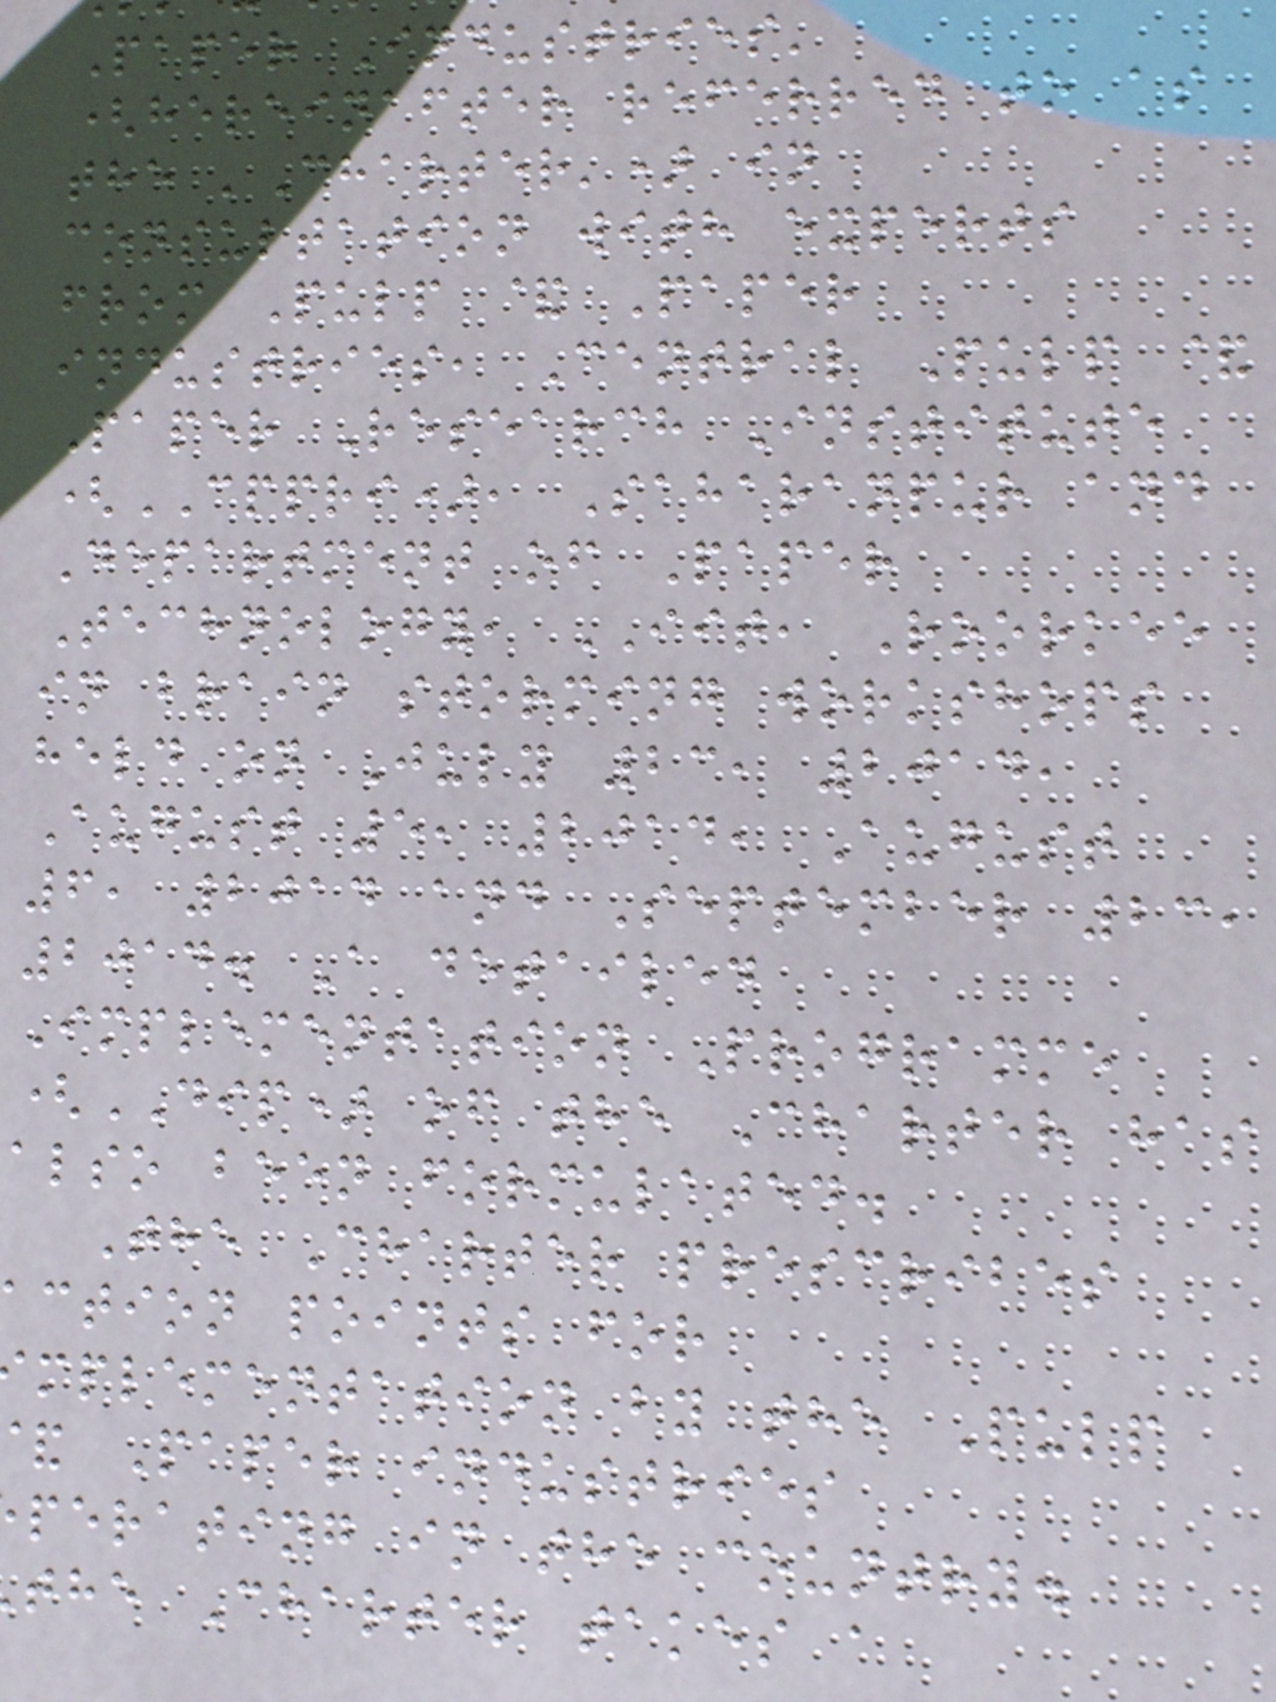Paper Industries'
(hereinafter referred to as
the 'Charter') in
consultation with experts
from Pulp & Paper
industries, Central Pulp &
Paper Research Institute
(CPPRI), Saharanpur and
Department of Paper
Technology, IIT, Roorkee
in brain storming workshops
held on July 23, 2014,
August 5, 2014, August
6, 2014 and September 23,
2014. A detailed
Implementation Programme
(DIP) of the Charter has
also been formulated.
The Charter prescribes
ction points for
mplementation by the Pulp
Paper industries
perating in the country.
the Charter takes a
